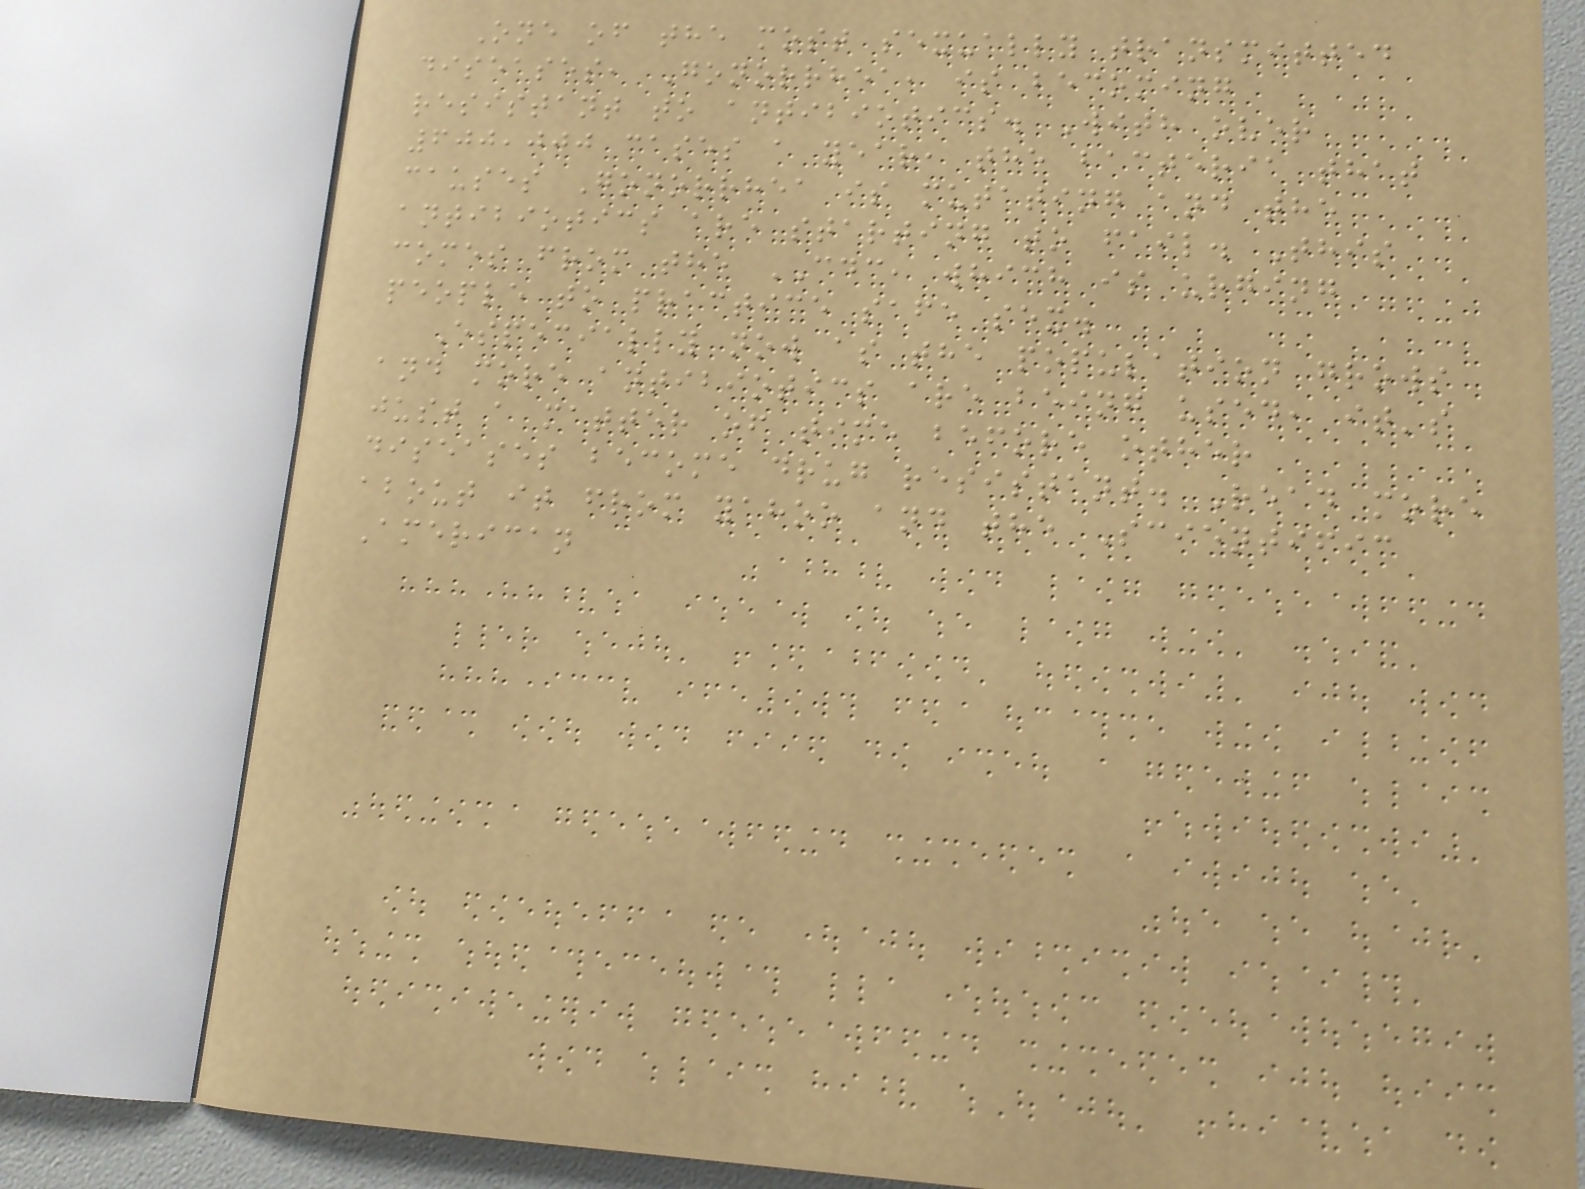One of the most sexually transmitted
diseases, Gonorrhea, is becoming
resistant to antibiotics. With over
600,000 cases a year, the bacteria that
causes Gonorrhea is mutating and the
antibiotics are starting to fail. This
comes from the CDC, which is urging
people to practice safe sex.
Especially now as the population grows
and more antibiotics are being used, it's
just a matter of time before other
diseases become drug resistant. Read more
about it from yahoo and the Scientific
American
